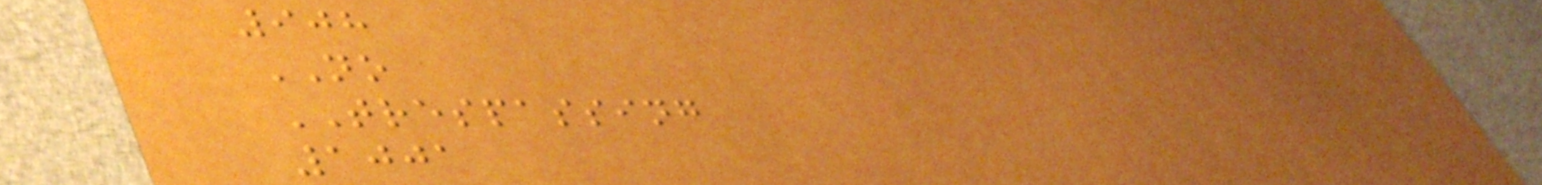908
NO
TRESPASSING
1001
